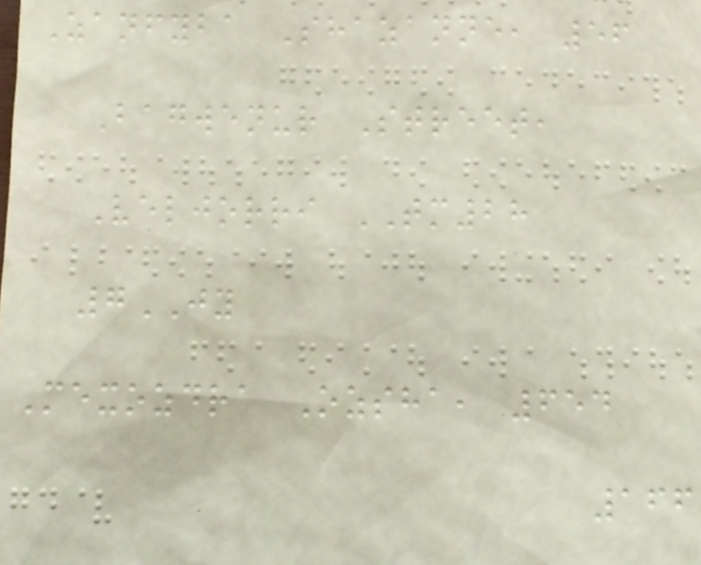Zanfyba Shazanne, 56
Bagwenur Street,
Veljorri TM28
7JY
Mexozdra Ozsha, 654
166
